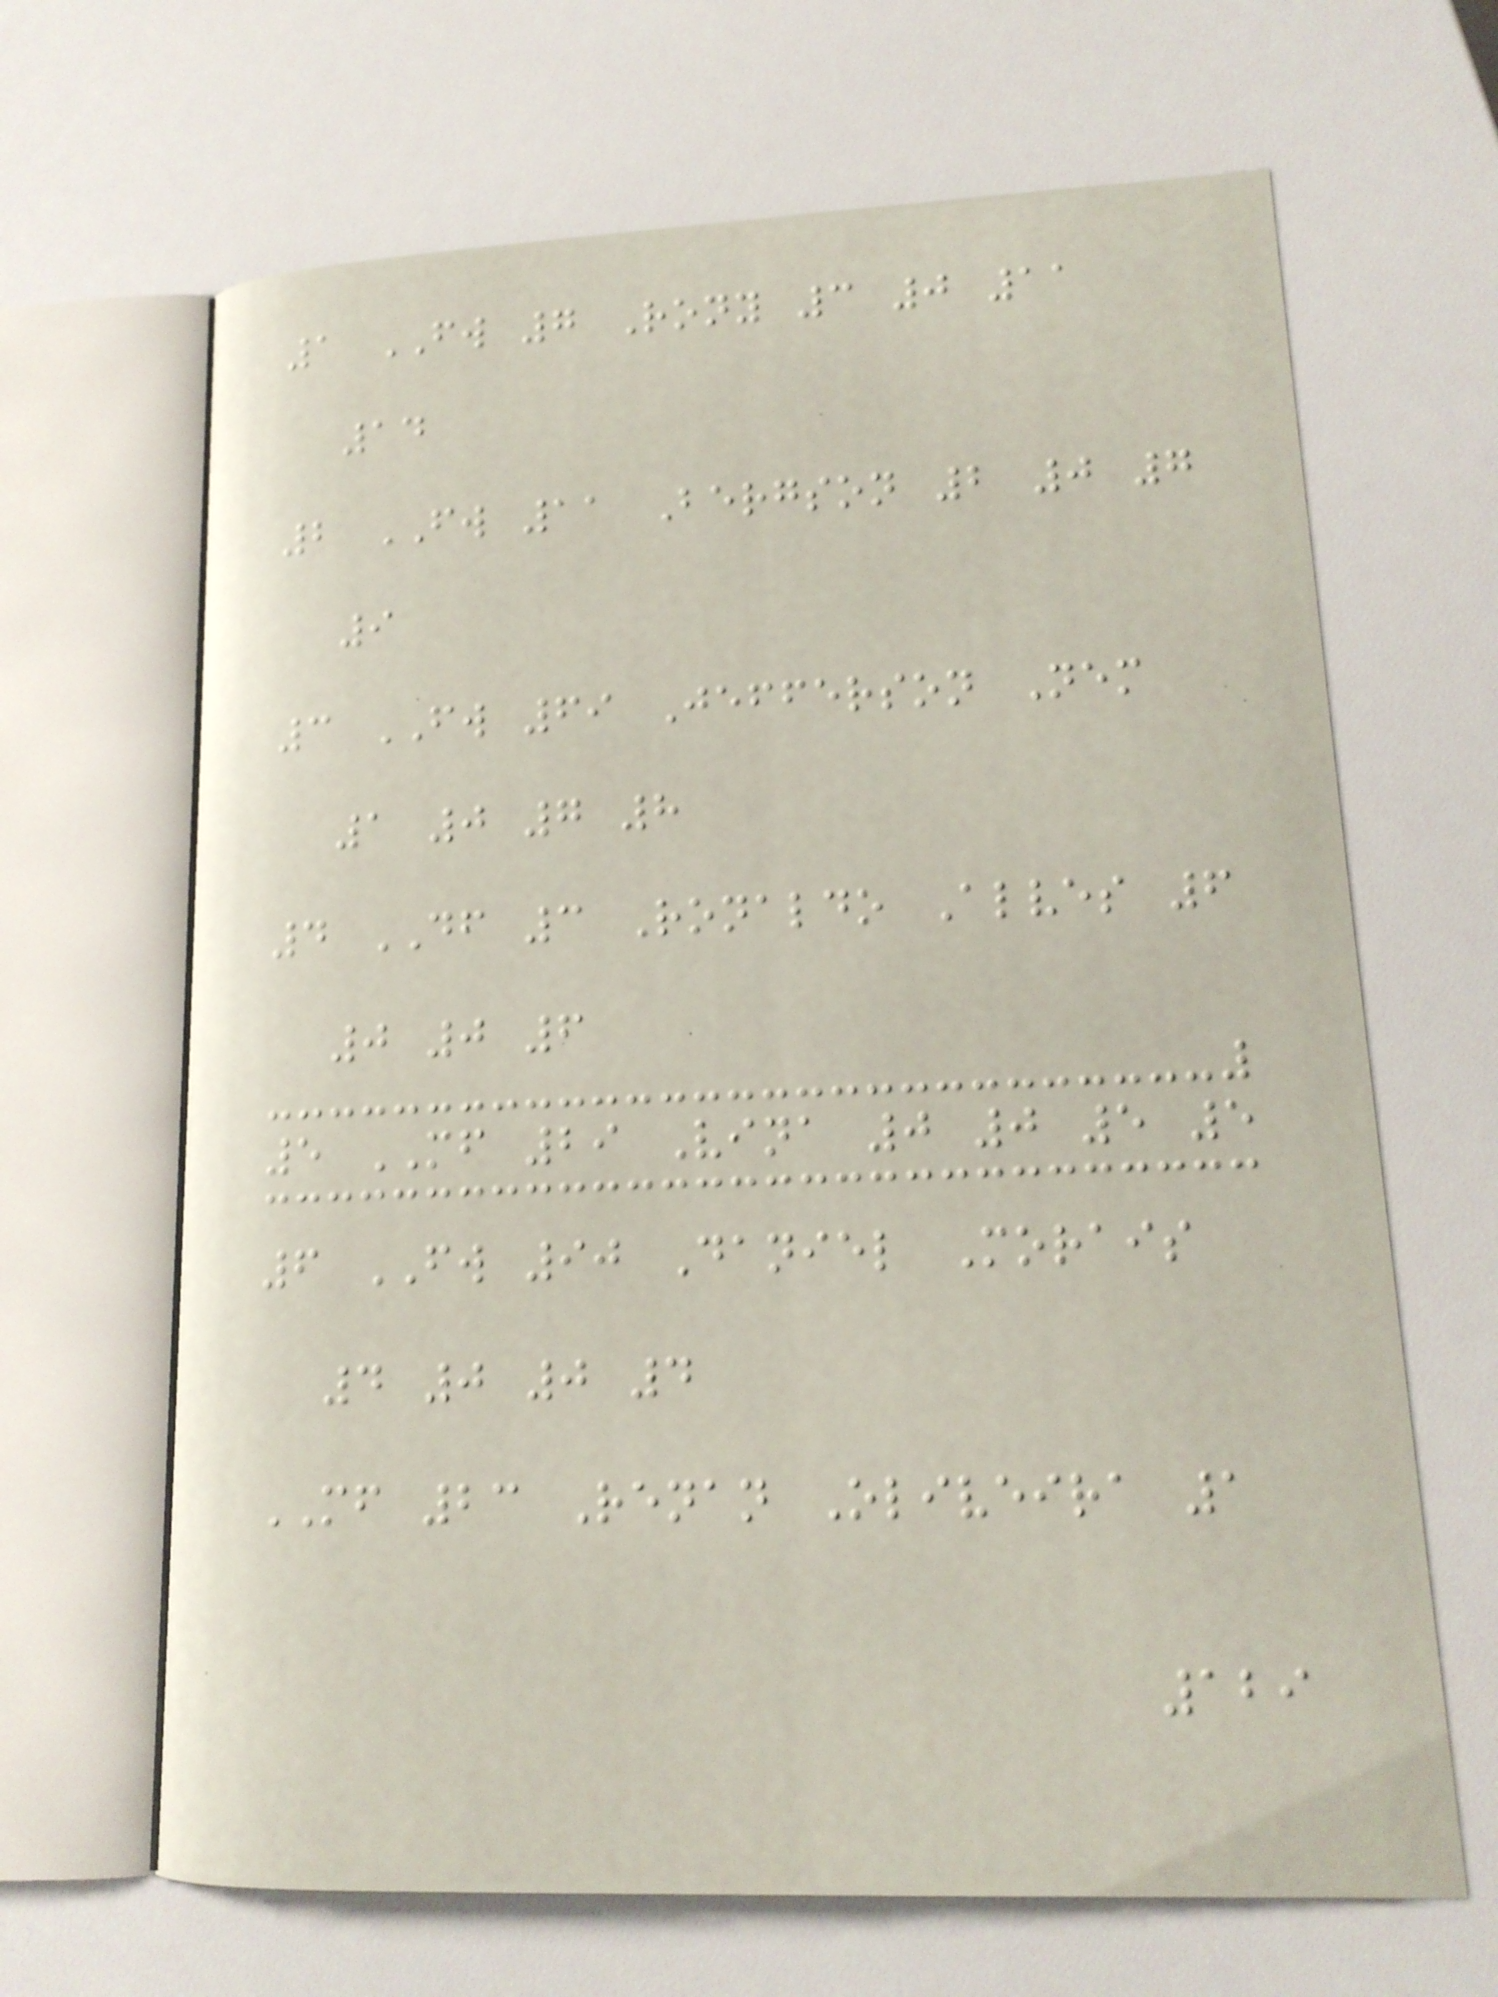1 FW 7 Rony 3 0 11
14
2 FW 11 Bergson 2 0 7
9
3 FW 69 Jefferson Nem
1 0 7 8
4 DF 3 Ronaldo Alves 6
0 0 6
5 MF 29 Vina 0 0 5 5
6 FW 90 Daniel Morais
4 0 0 4
MF 23 Renan Oliveira 1
129
